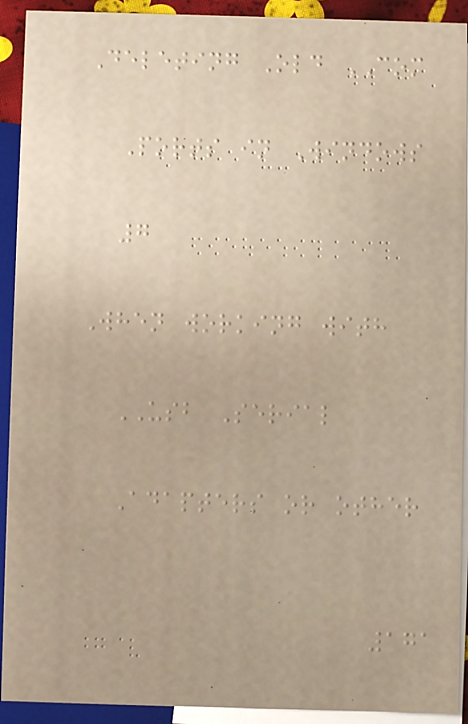Deleting Old COM
Ports in Windows
7
When working with
USB Serial
Adapters or other
171
